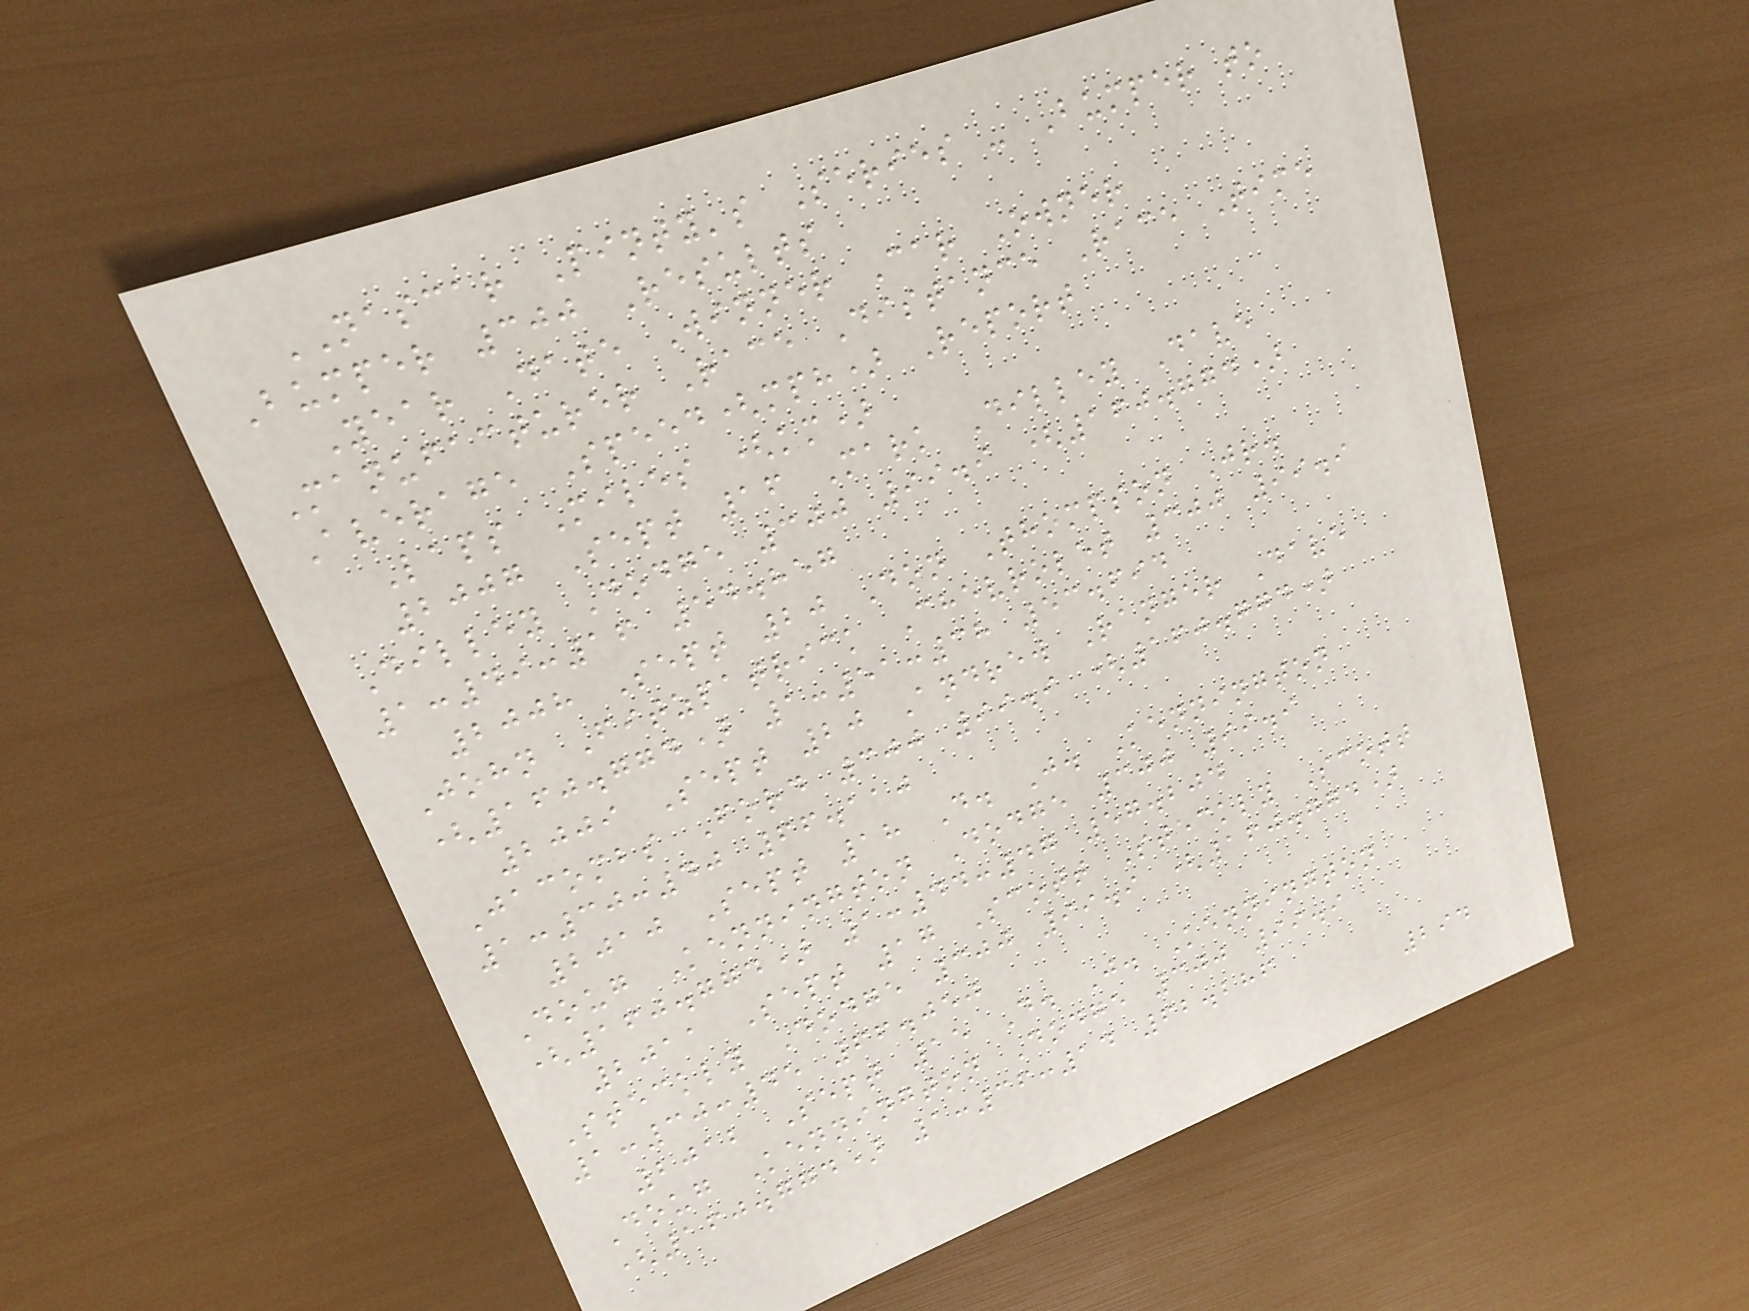NASCAR Pinty's Series - Bumper to
Bumper 300 Results
Year Date Winner Car Owner
Manufacturer Race Distance Race Time
Average Speed(mph) Report
Laps Miles (km)
2007 Sept 16 Mark Dilley Dave
Dilley Dodge 300 99.9 (160.774)
1:49:16 54.857
2008 Sept 20 Don Thompson Jr.
John Fitzpatrick Chevrolet 300 99.9
(160.774) 1:51:38 53.694
2009 Sept 20 Andrew Ranger Dave
Jacombs Ford 300 99.9 (160.774)
1:30:40 66.110
2010 Sept 18 D. J. Kennington
Doug Kennington Dodge 300 99.9
(160.774) 1:44:47 57.204
2011 Sept 17 Scott Steckly Scott
Steckly Dodge 300 99.9 (160.774)
1:30:45 66.050
2012 Sept 15 D. J. Kennington
Doug Kennington Dodge 300 99.9
(160.774) 1:36:14 62.286
294
